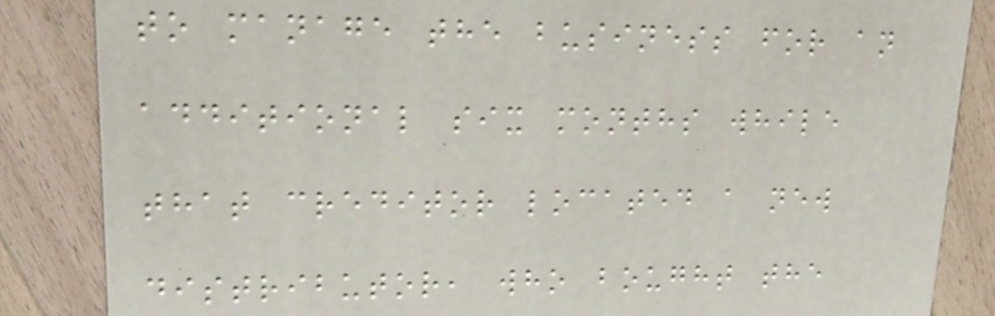to manage the business for an
additional six months while
that creditor located a new
distributor, who bought the
